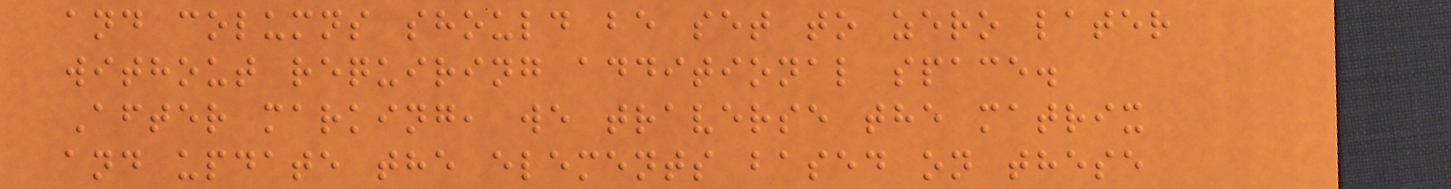and columns should be set to zero later
without requiring additional space.
After marking, we traverse the matrix
and update the elements based on these
